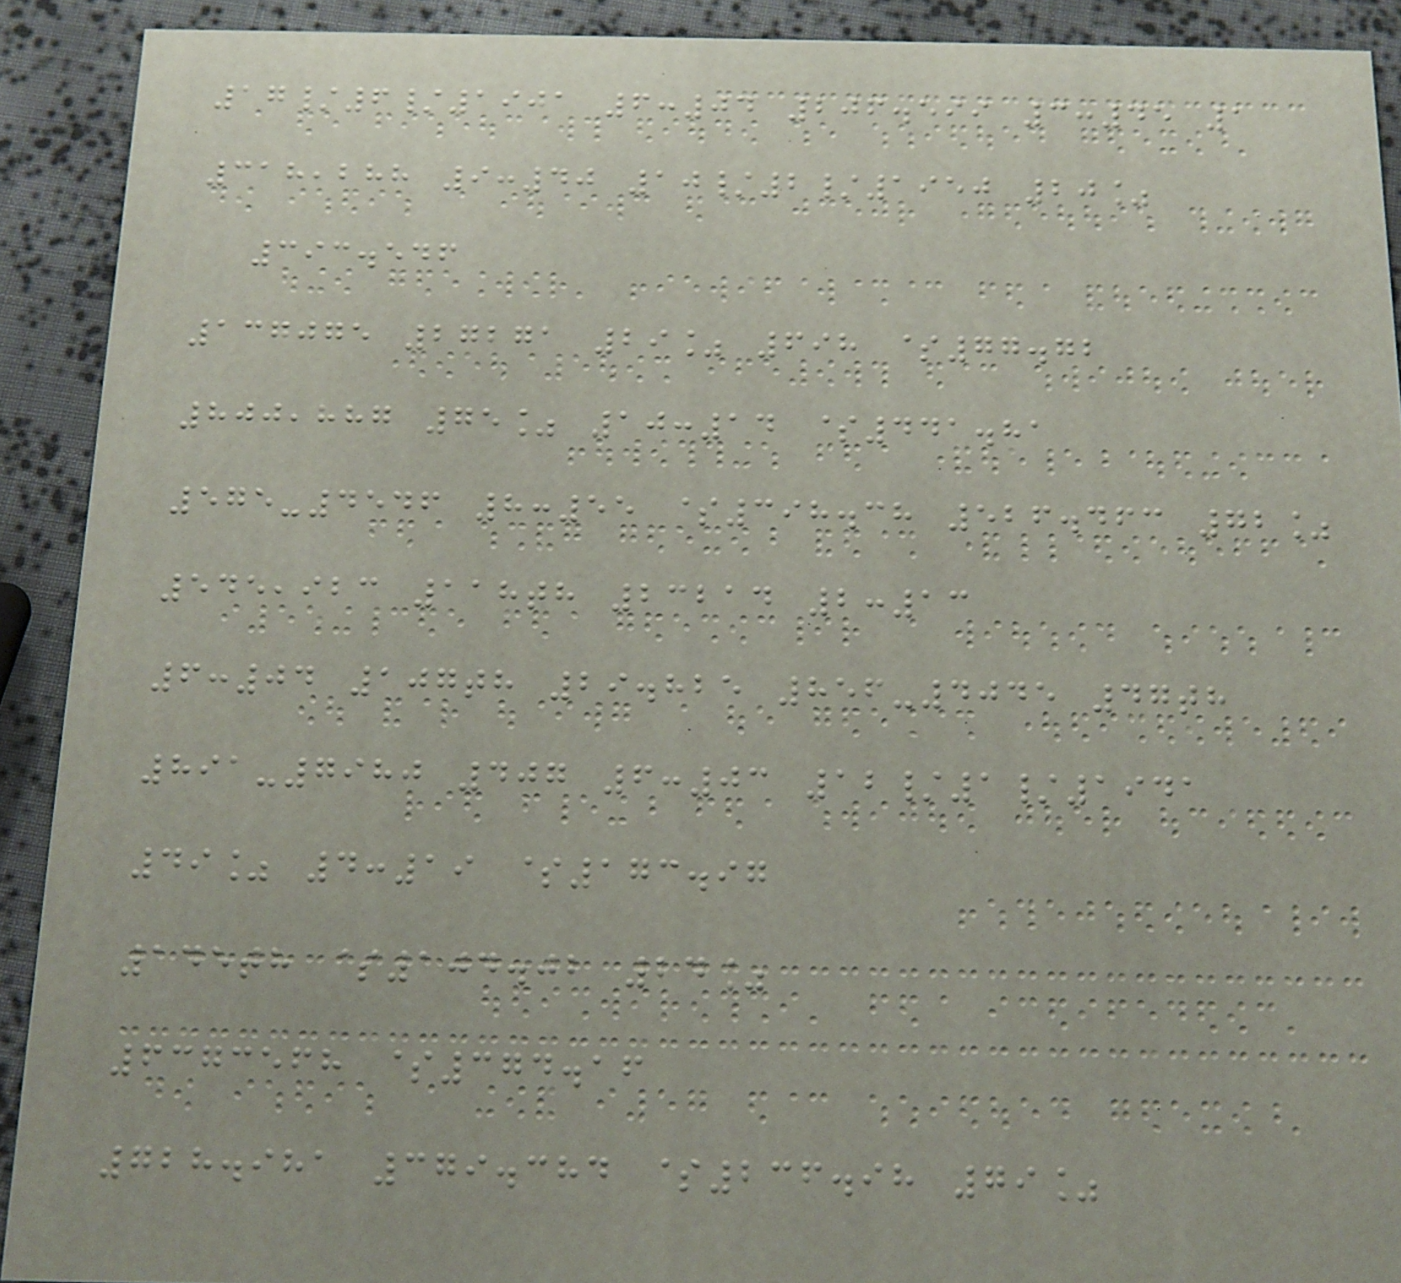17/6/1901 6:04 206.599 3:45 1
318,288 9:40 10/2/1950 20%
393.546
137075 27271 29% 698 $77.72
800,887 75% 10:14 $441.81
575-4546 8:55 $398.38 526.463 72%
545,923 118th 23214 2:13
6:04 107th 29.825 856-4045 47th
891-7980 407 6:03 12/1/1941
49% 4:19 $173.97
145th $104.02 24%
6373568 $374.16
728.981 379.384 $236.98 79%
